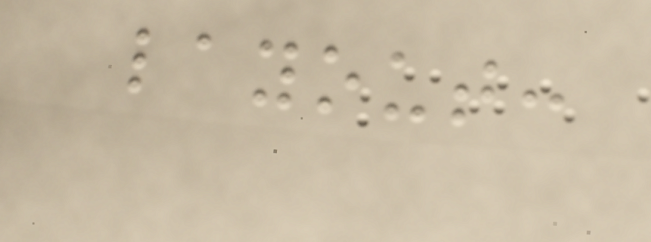layout:
